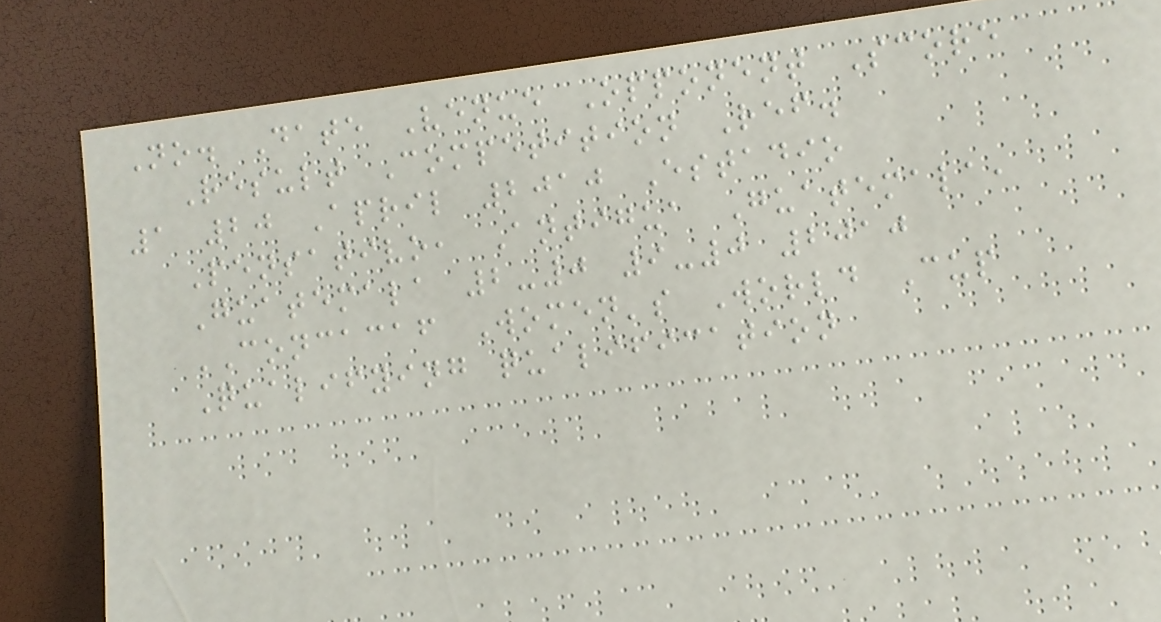No. Date Venue Opponent Score
Result Competition Ref.
1 20 April 2010 Estadio
Pensativo, Antigua Guatemala,
Guatemala 2-0 9-0 2010
CONCACAF Women's World Cup
Qualifying qualification
